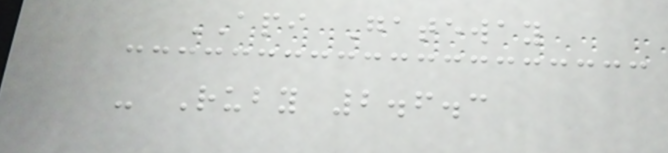API Gateway
- Ruby 2.6.3
